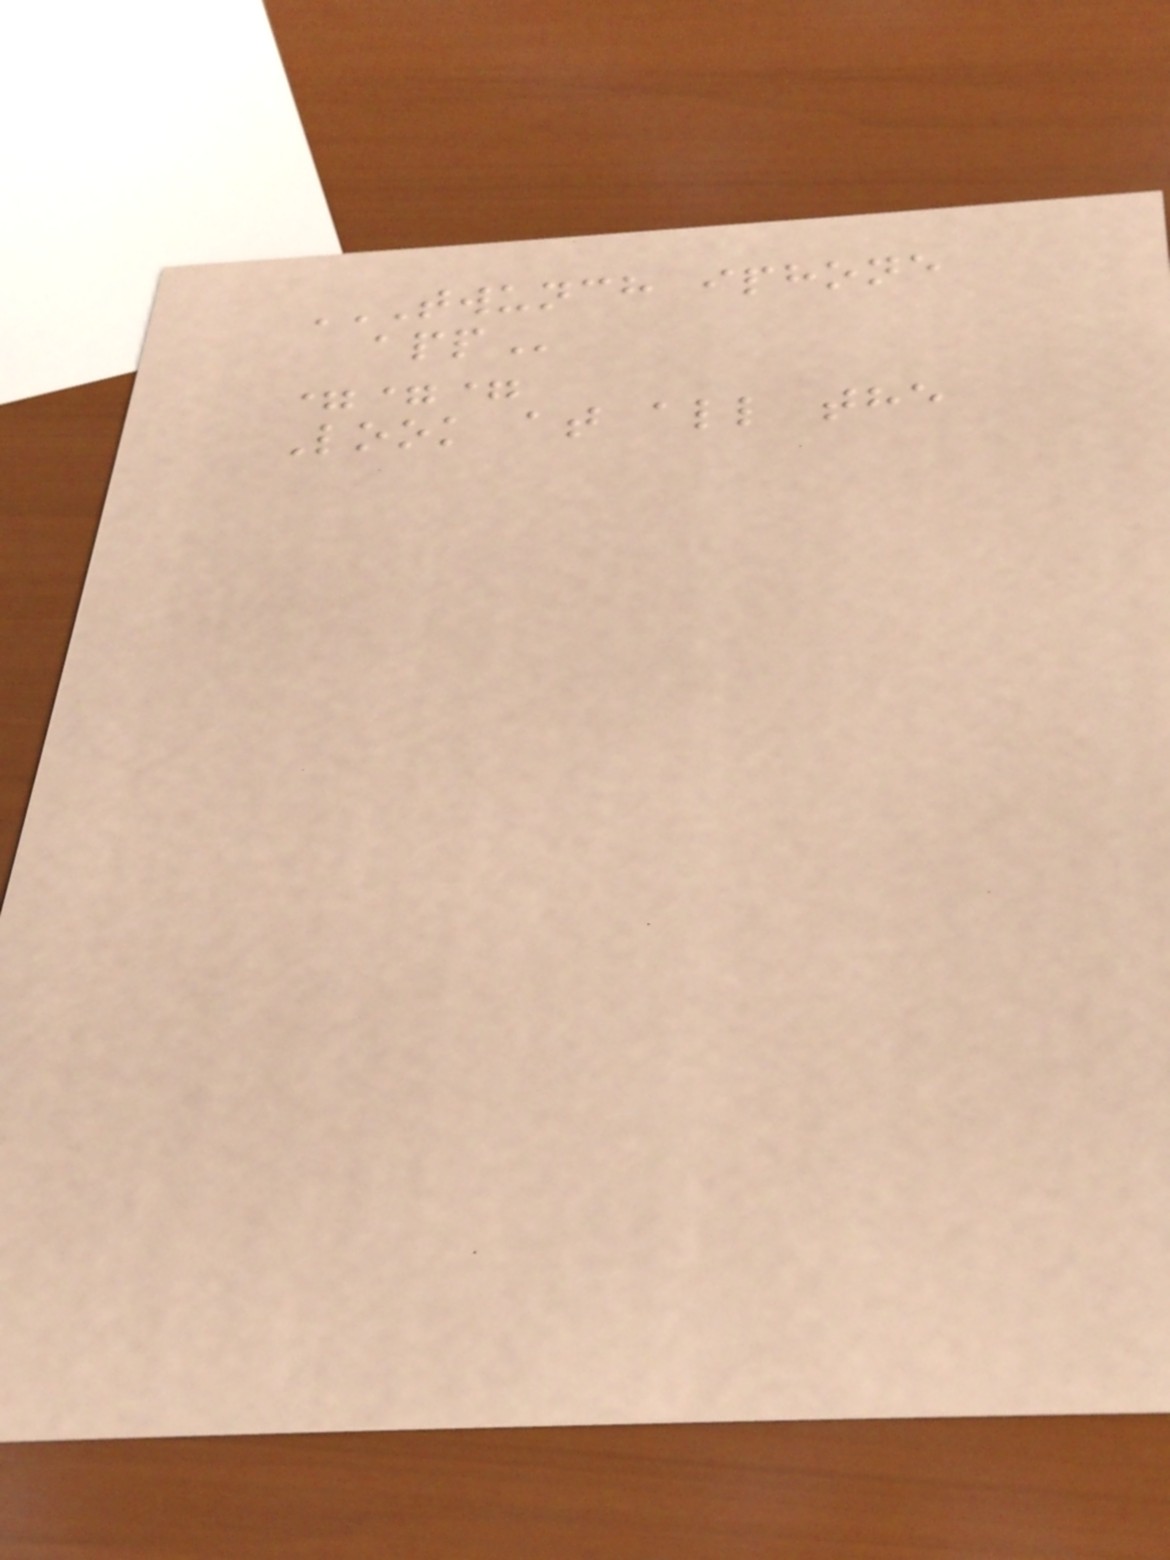TWUNCH IPHONE
APP
===
Look at all the
